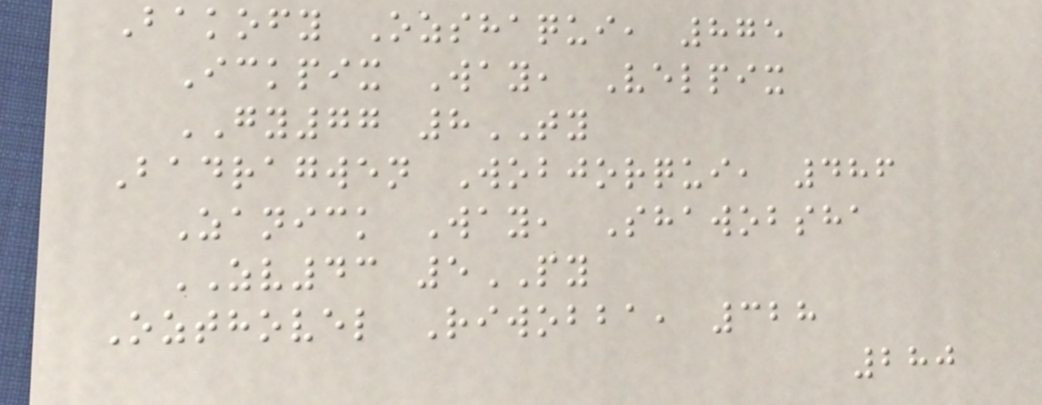Bakofy Ozshaqui, 875
Ickpix Way, Velpix
GY77 8TY
Badragwen Wobjorqui, 486
Zanick Way, Shawobsha
ZV43 5PY
Ozthovel Riwobba, 328
280
